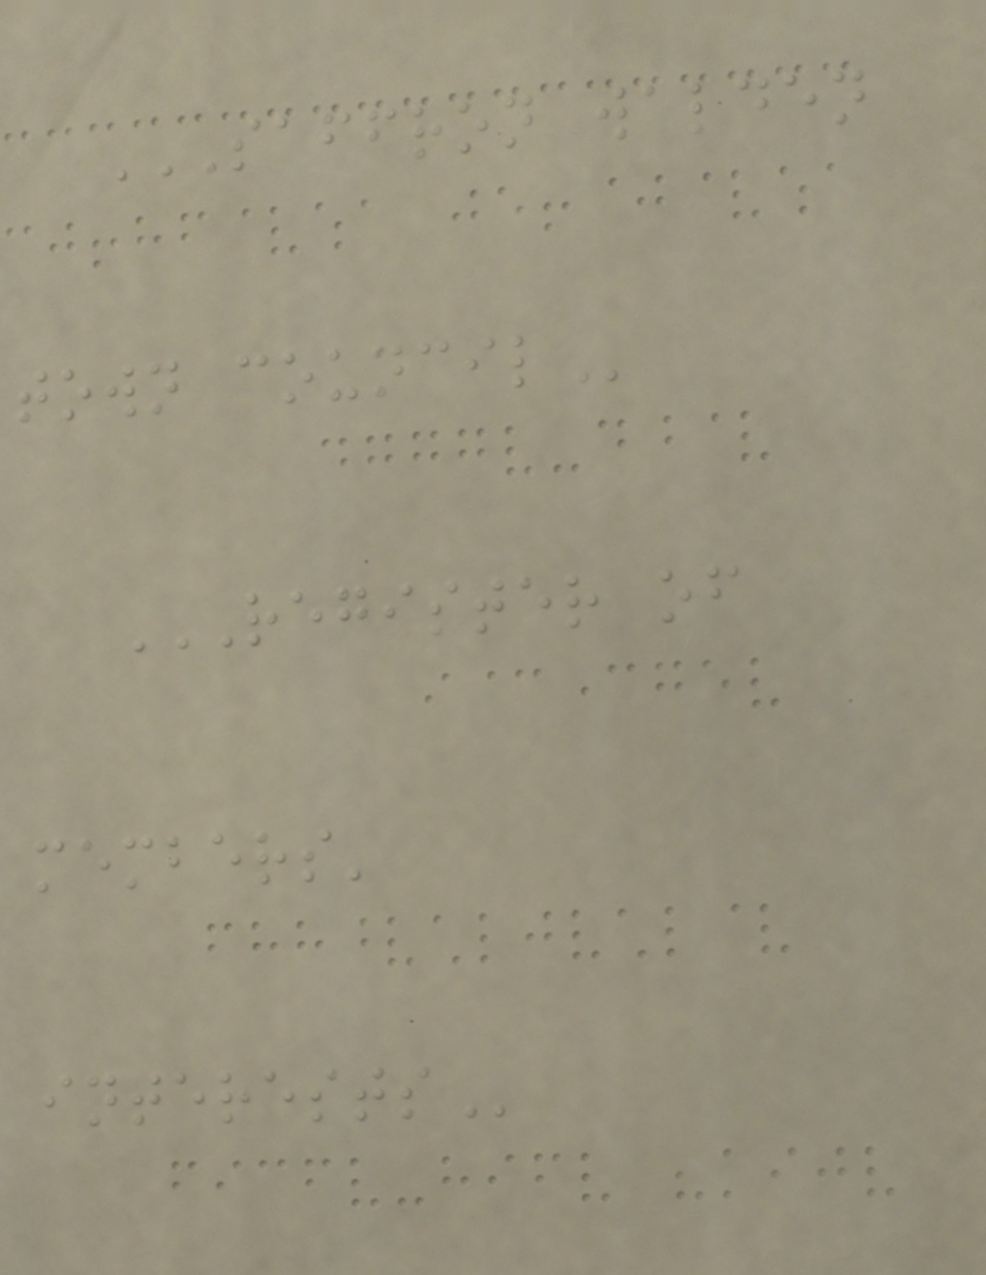SAFFRON WALDEN
TOWN COUNCIL
REGISTER OF
MEMBERS'
INTERESTS
